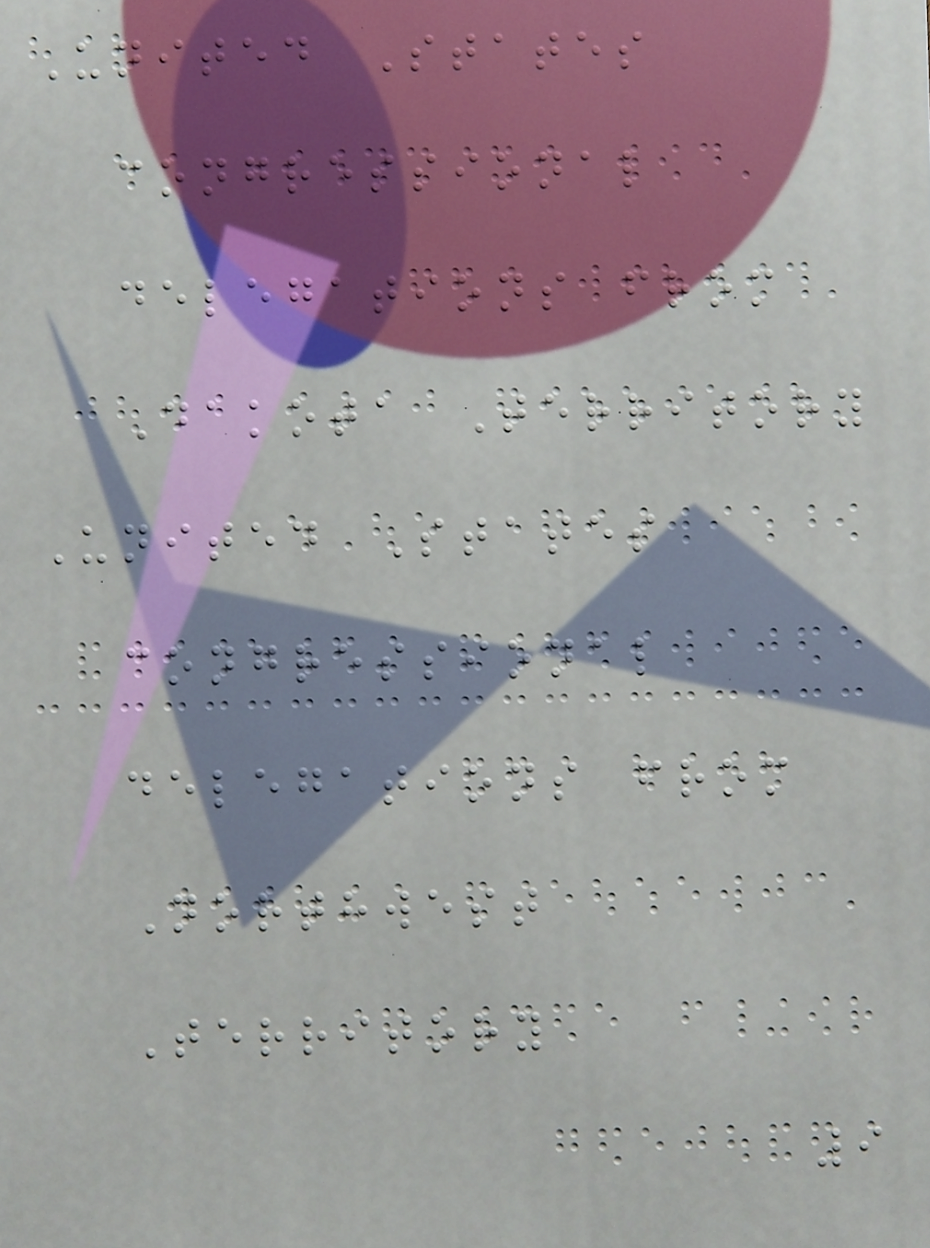United States
congressional
delegations from
Dakota Territory
United States
congressional
delegations from
Northwest
Territory
9
